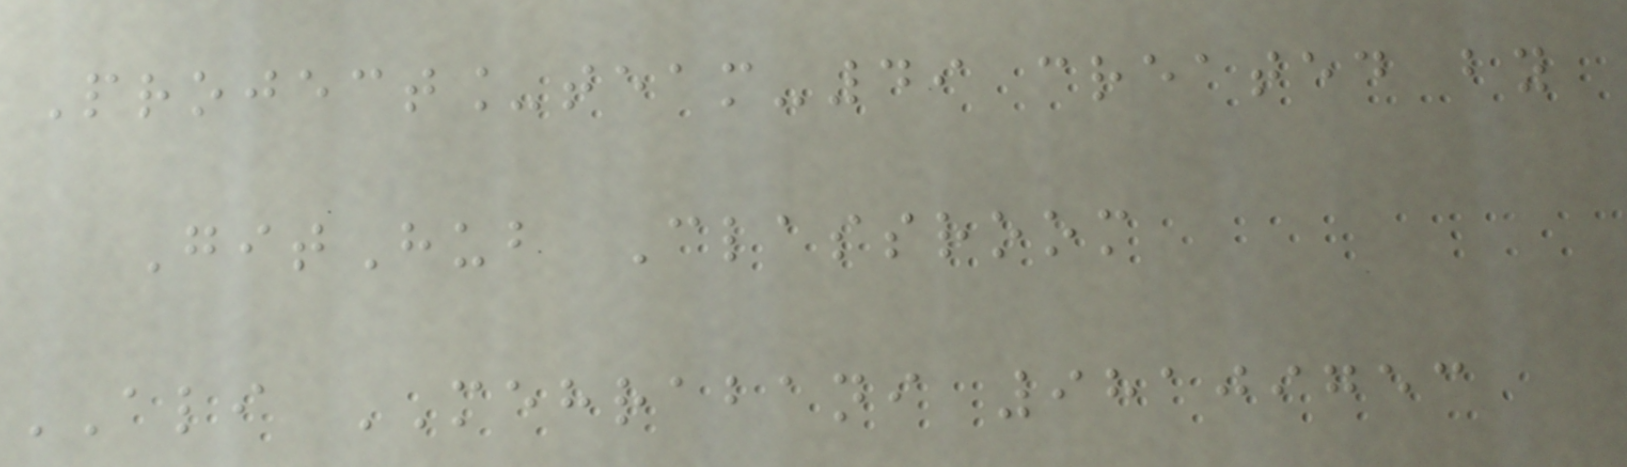Project_team-49 created by
GitHub Classroom
ALI MEHRABANI 98109753
